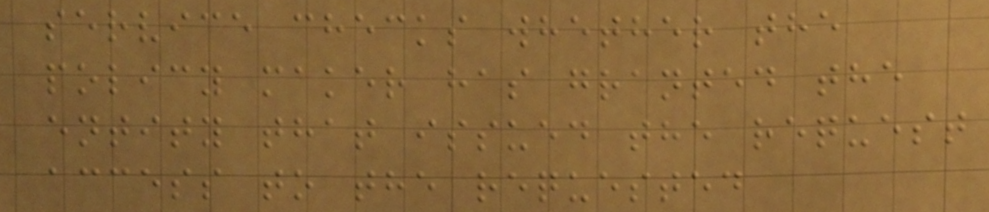service checks whether the
policy maker has granted the
entity that issued the request
access to the requested
